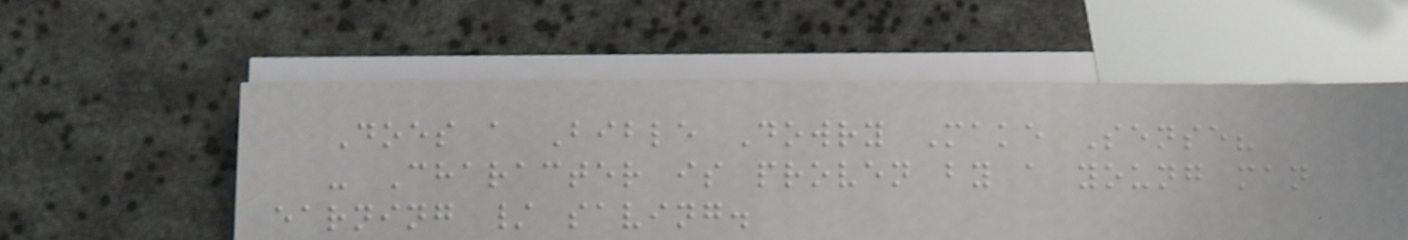Does a Bible Dowry Make Sense?
- Character is proven by a young man
earning / saving.
